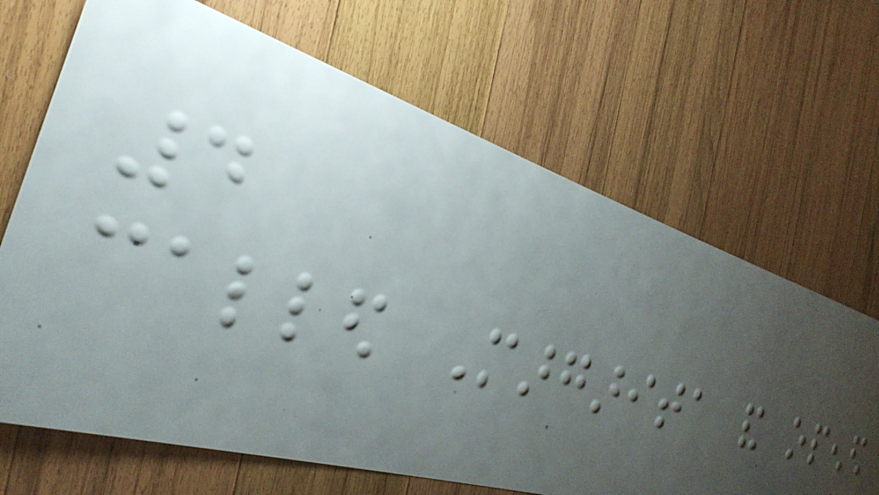4
called Margarita and opened
